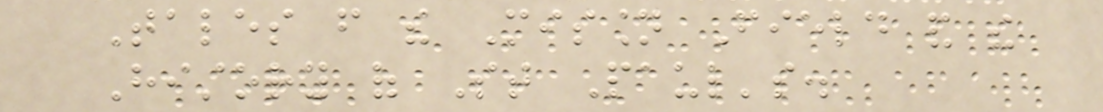Tales from the Mission Field and the
History of St Paul's.
